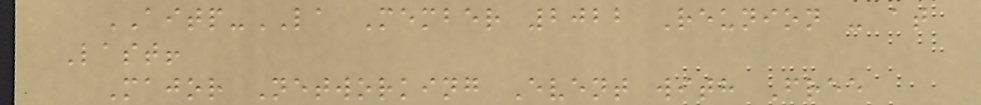AITP-LA Member 2022 Reunion - at
Last!
Major Networking Event with Free
